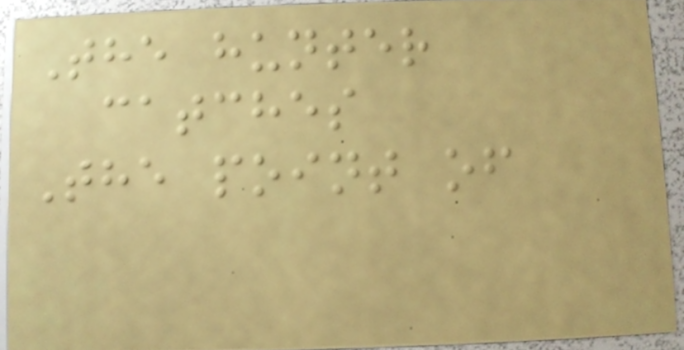The hunter
catches
The point of
